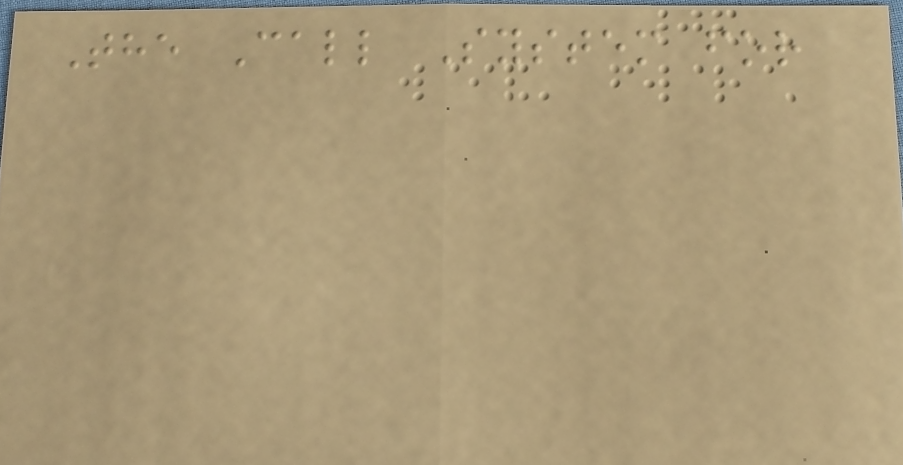The Call System for
